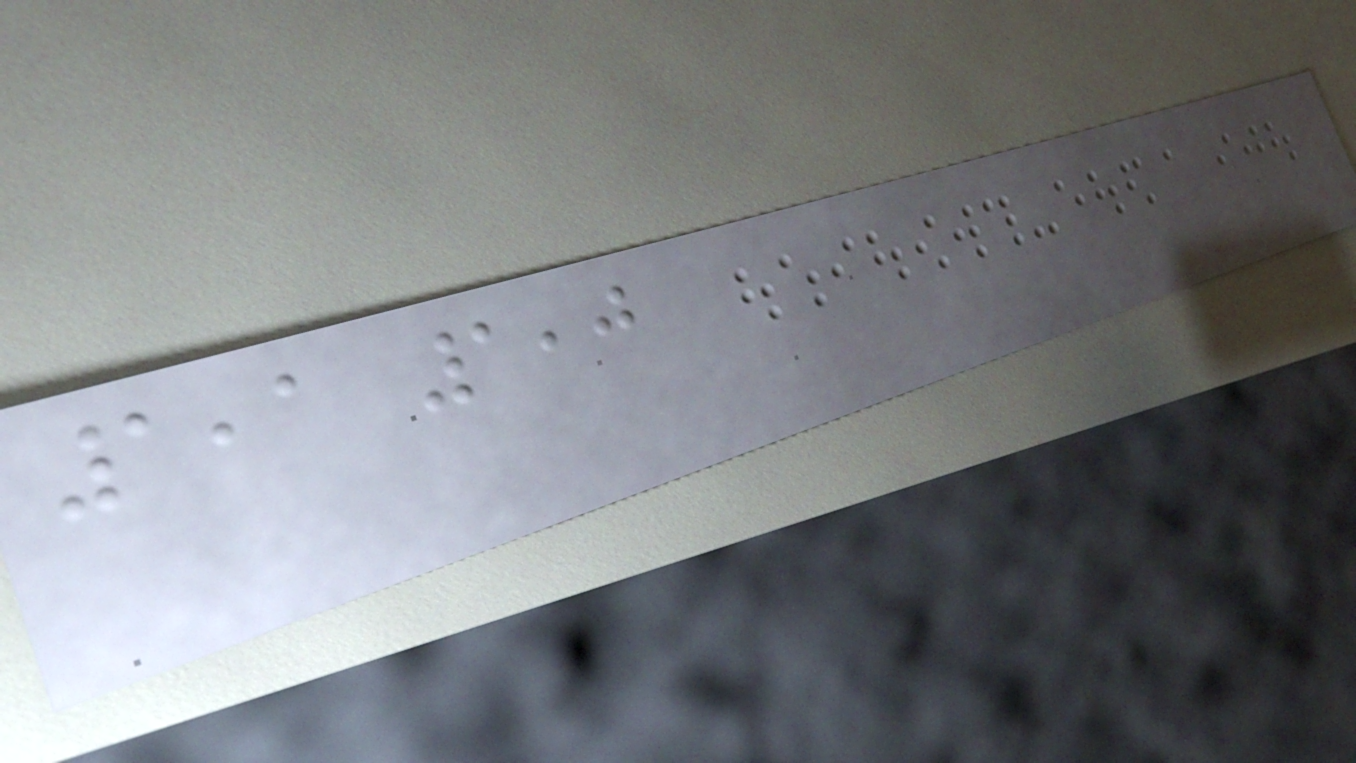1,1 1,0
